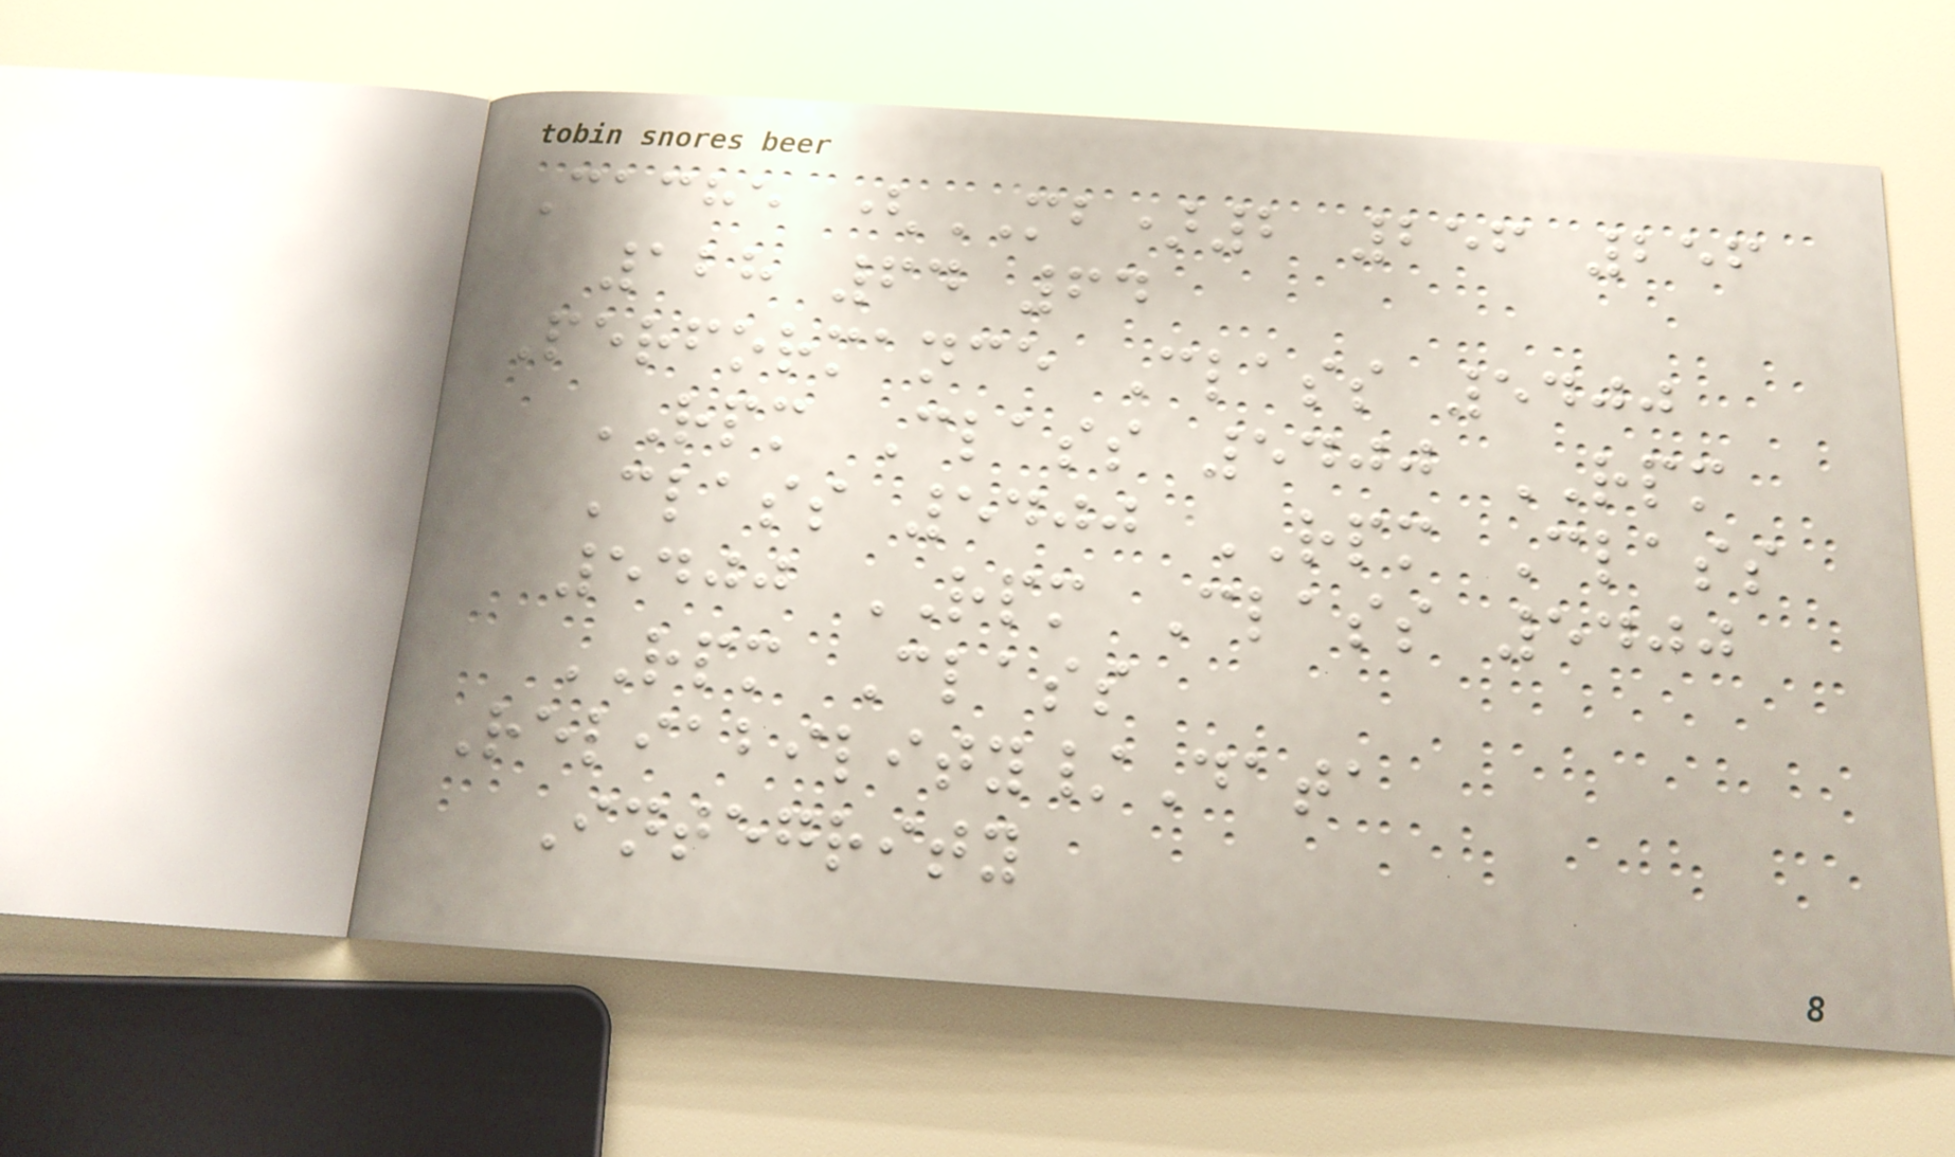Cache (MB)2 256 256
128 64 64
Performance Class 5400
RPM Class 5400 RPM
Class 5400 RPM Class
5400 RPM Class 5400
RPM Class
Reliability/Data
Integrity
